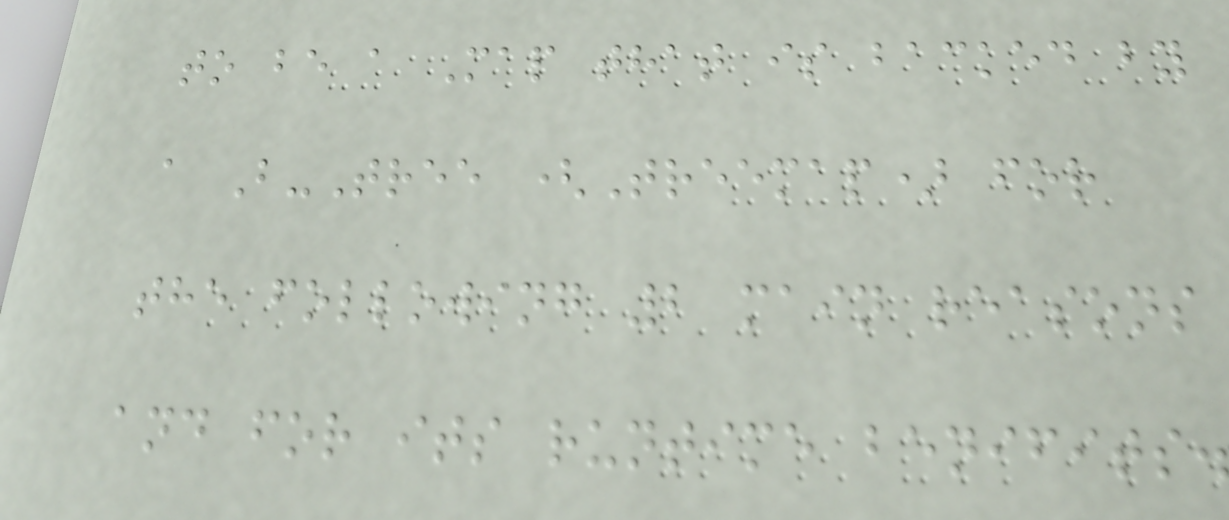to be a Map that is backed by
a B-Tree (Treemap) for
the following 2 main reasons
and for its runtime benifits.
